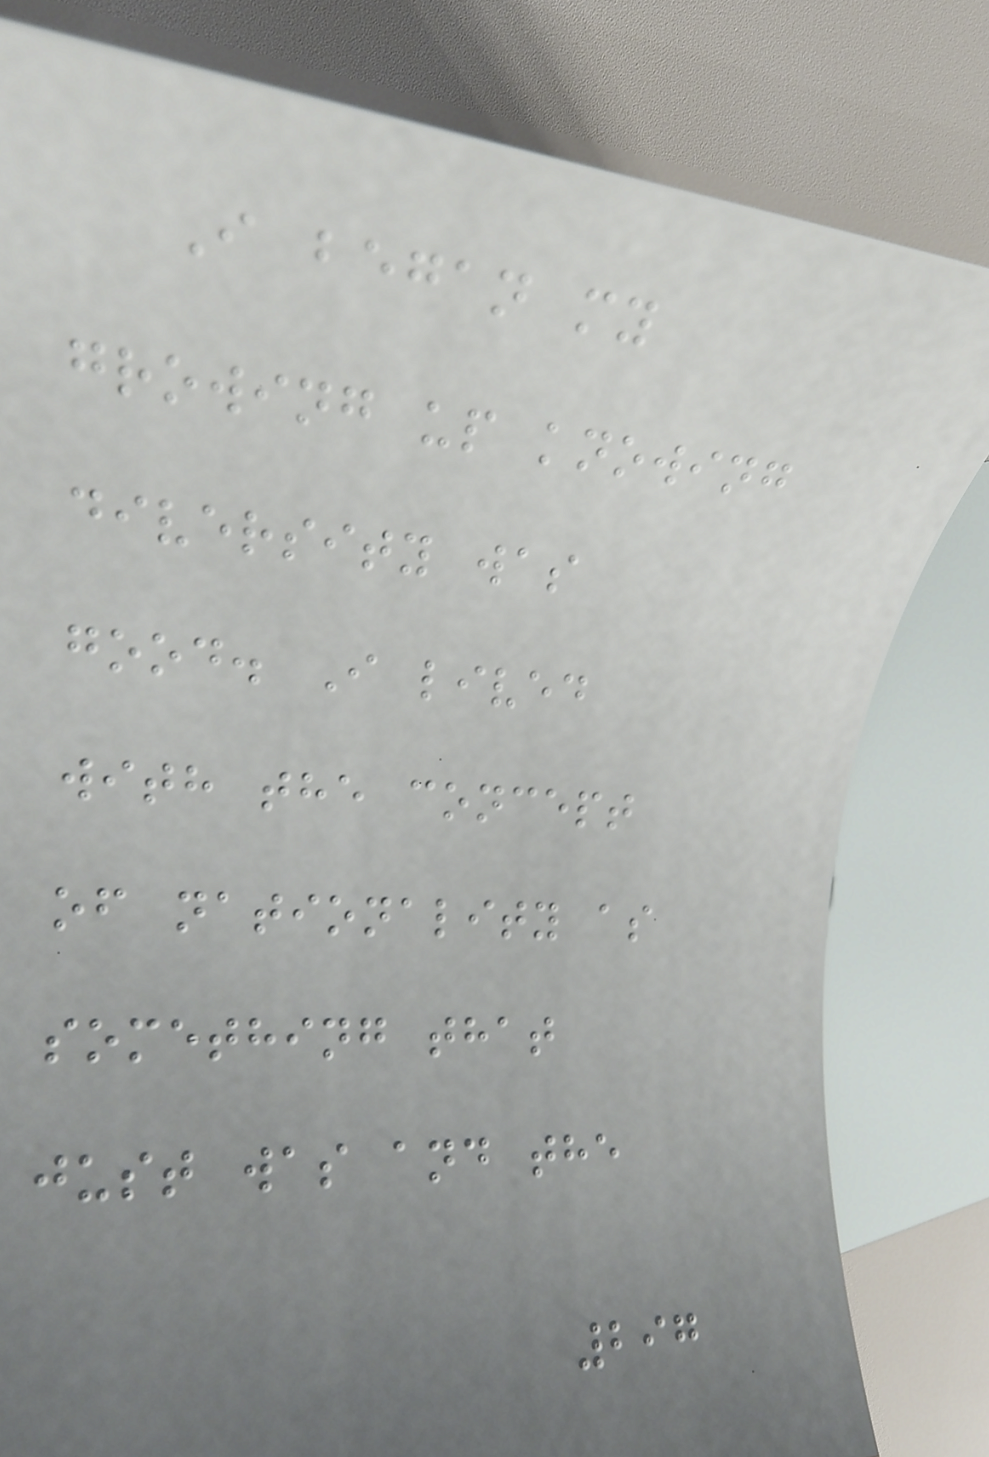I began my
growing up knowing
diversity was
good. I lived
with the concept
of nationality as
something that
just was and the
297
